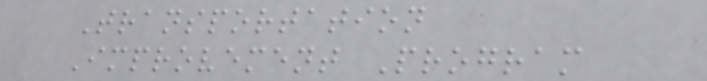Transportation
Improvement Program
